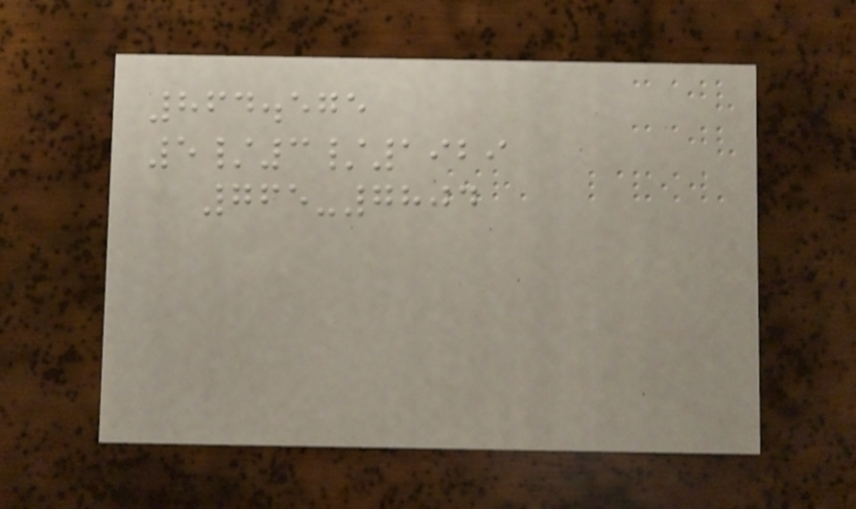864.575
5/3/1929
765-7804
